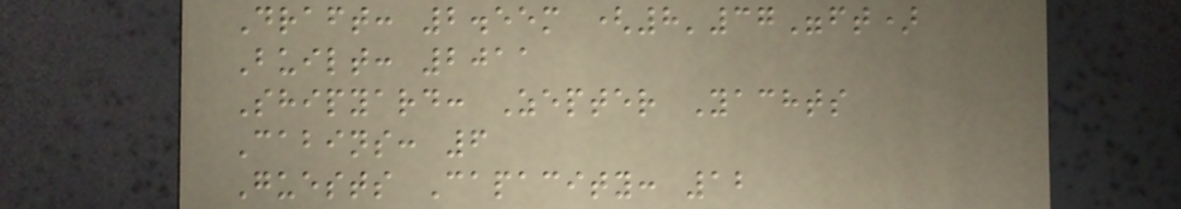Draft: 2.55m (8'37"ft)
Built: 2011
Shipyard: Zepter Yachts
Cabins: 6
Guests Capacity: 12
